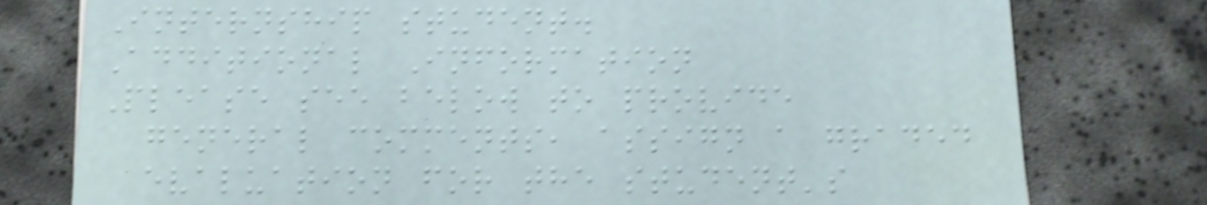Internship student.
Additional Information
Please see below to provide
general comments, assign a graded
evaluation for the student's
